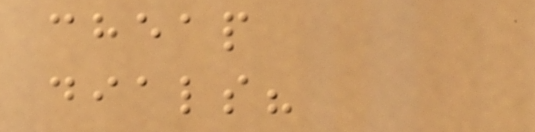cheap
dials?
